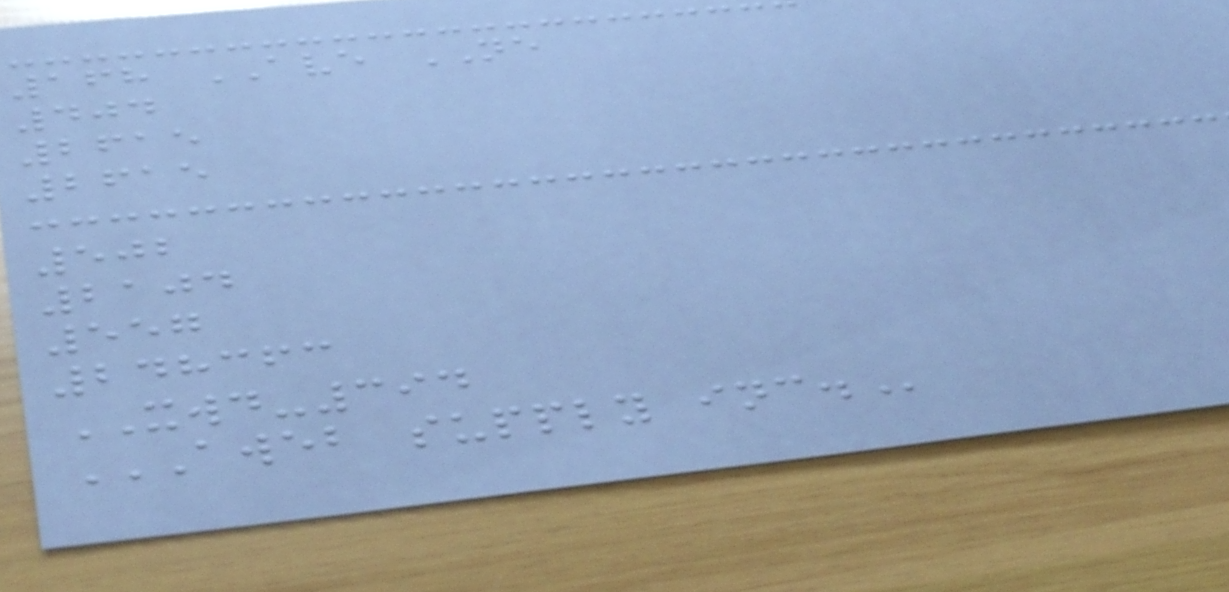168 AVE NE
404
2615
2615
502
2104
557
248363
XWD-394
AWEB SUPPLY INC.
